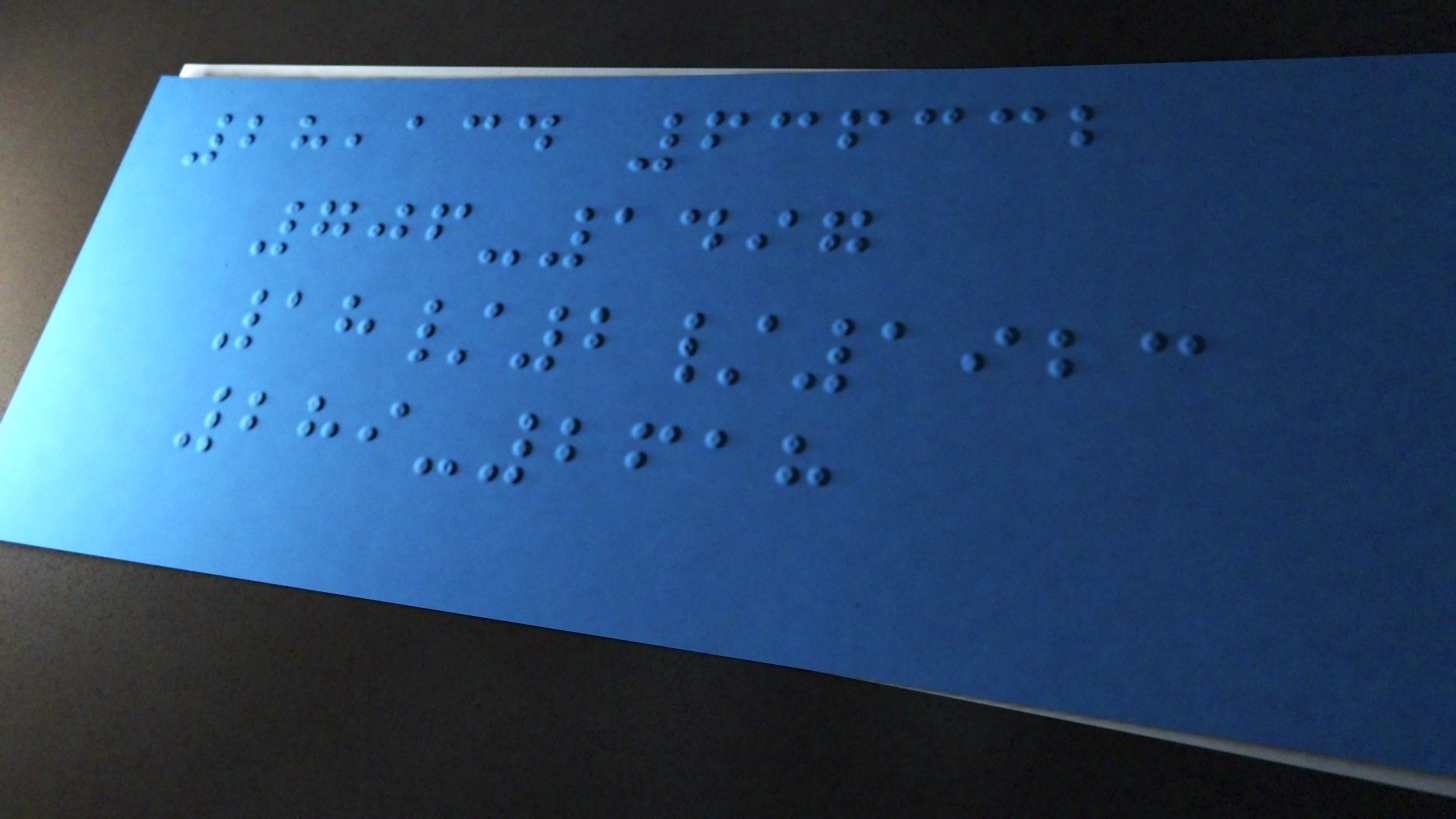28,134 636332
706-1497
18/2/1923
289-2618
